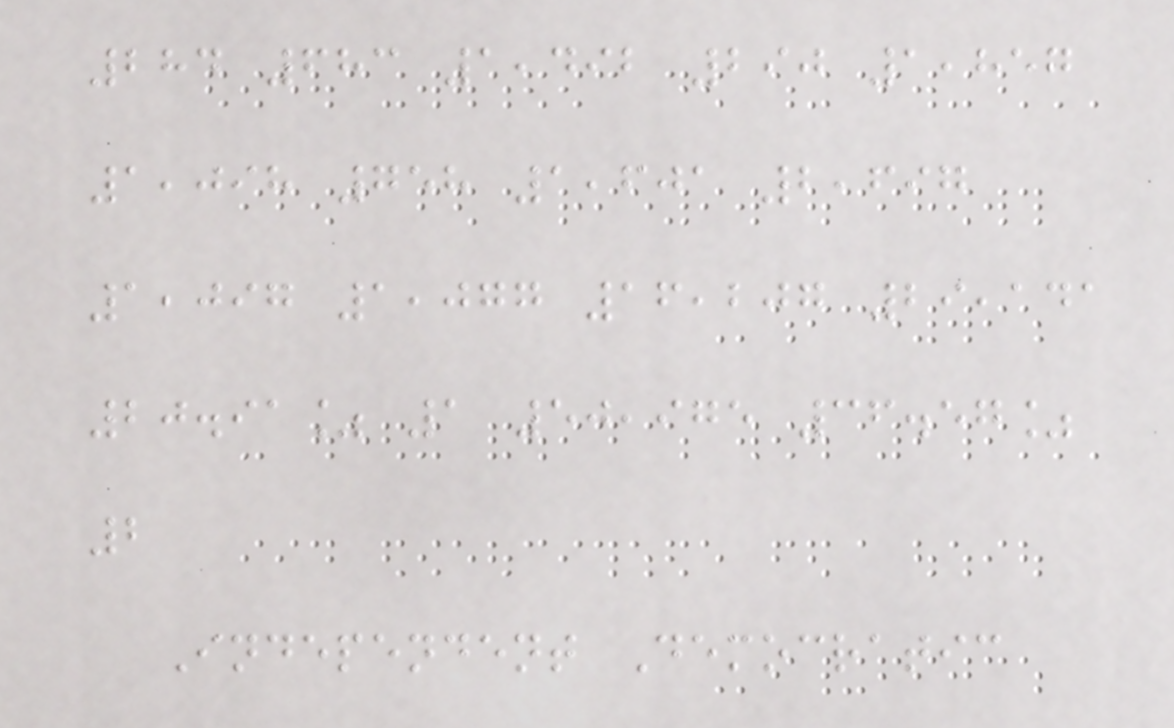284 683 1,492 290 1,857
1,098 758 1,601 2,697
1,097 1,077 16,207 29,141
20.91% 1 50,975 36.57%
2
Independent Democratic
